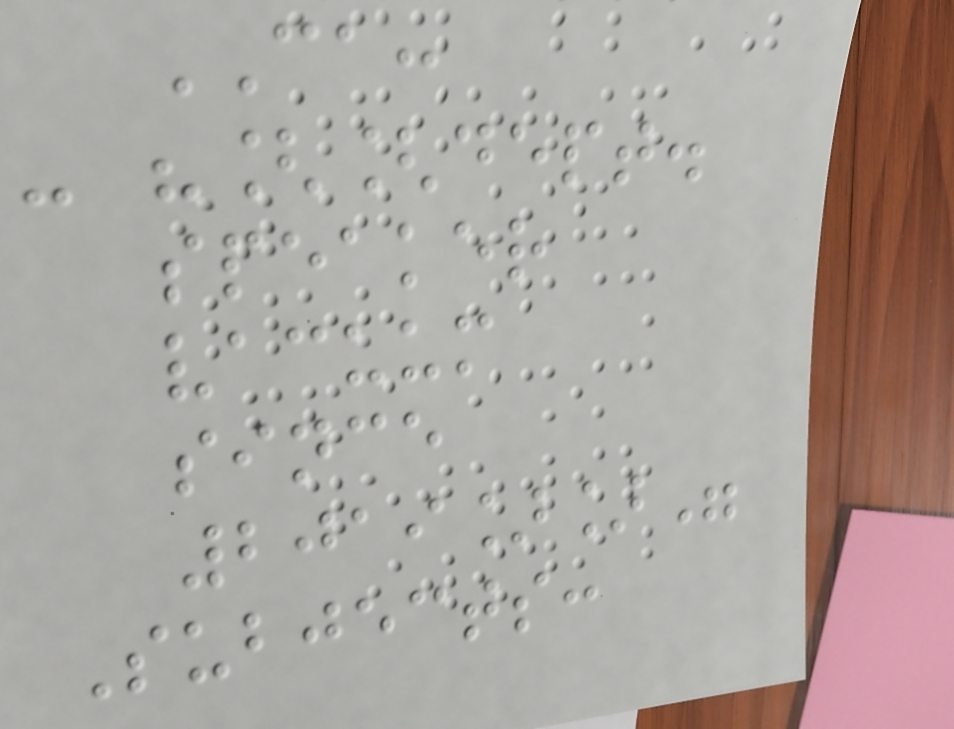CA:
- "[[dept.
speaker
vacuum
since
2019]]"
Subjects:
